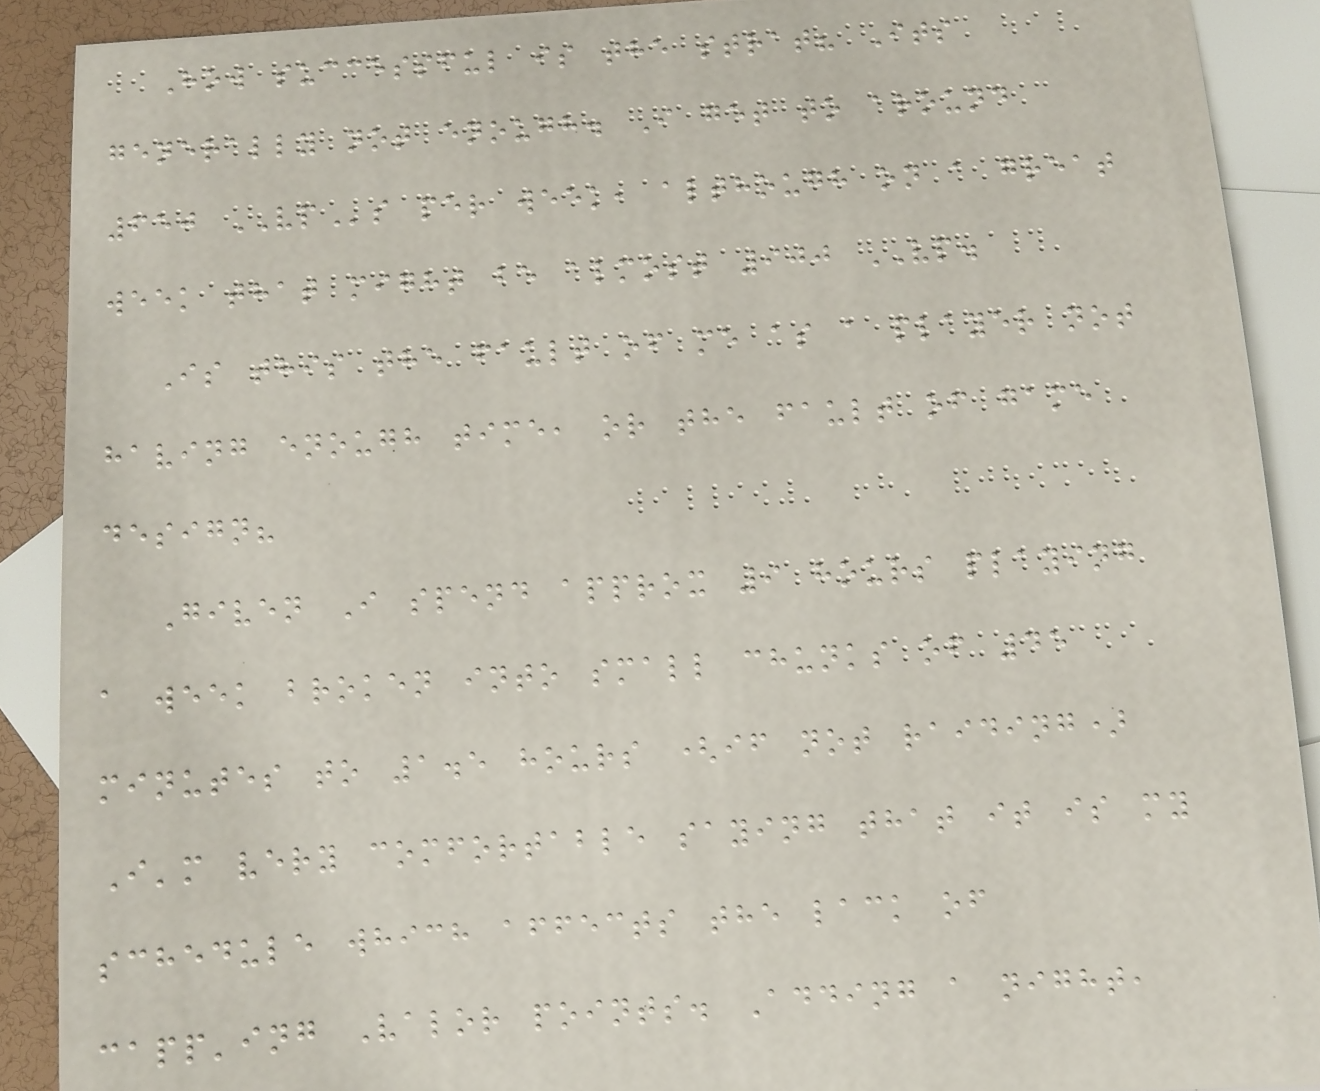How successful is the strat? Its
generally not enough. I get to around
650 VPs per week, although on a great
week that might be almost 900 VP.
Is this the fault of me as a player not
having enough time, or the fault of game
design?
Given I spend approx 9 hours playing
a week broken into small chunks of 45
minutes to 1.5 hours (if not raiding)
I'm very comfortable saying that it is my
schedule which affects the lack of
capp'ing Valor points. Adding a night,
